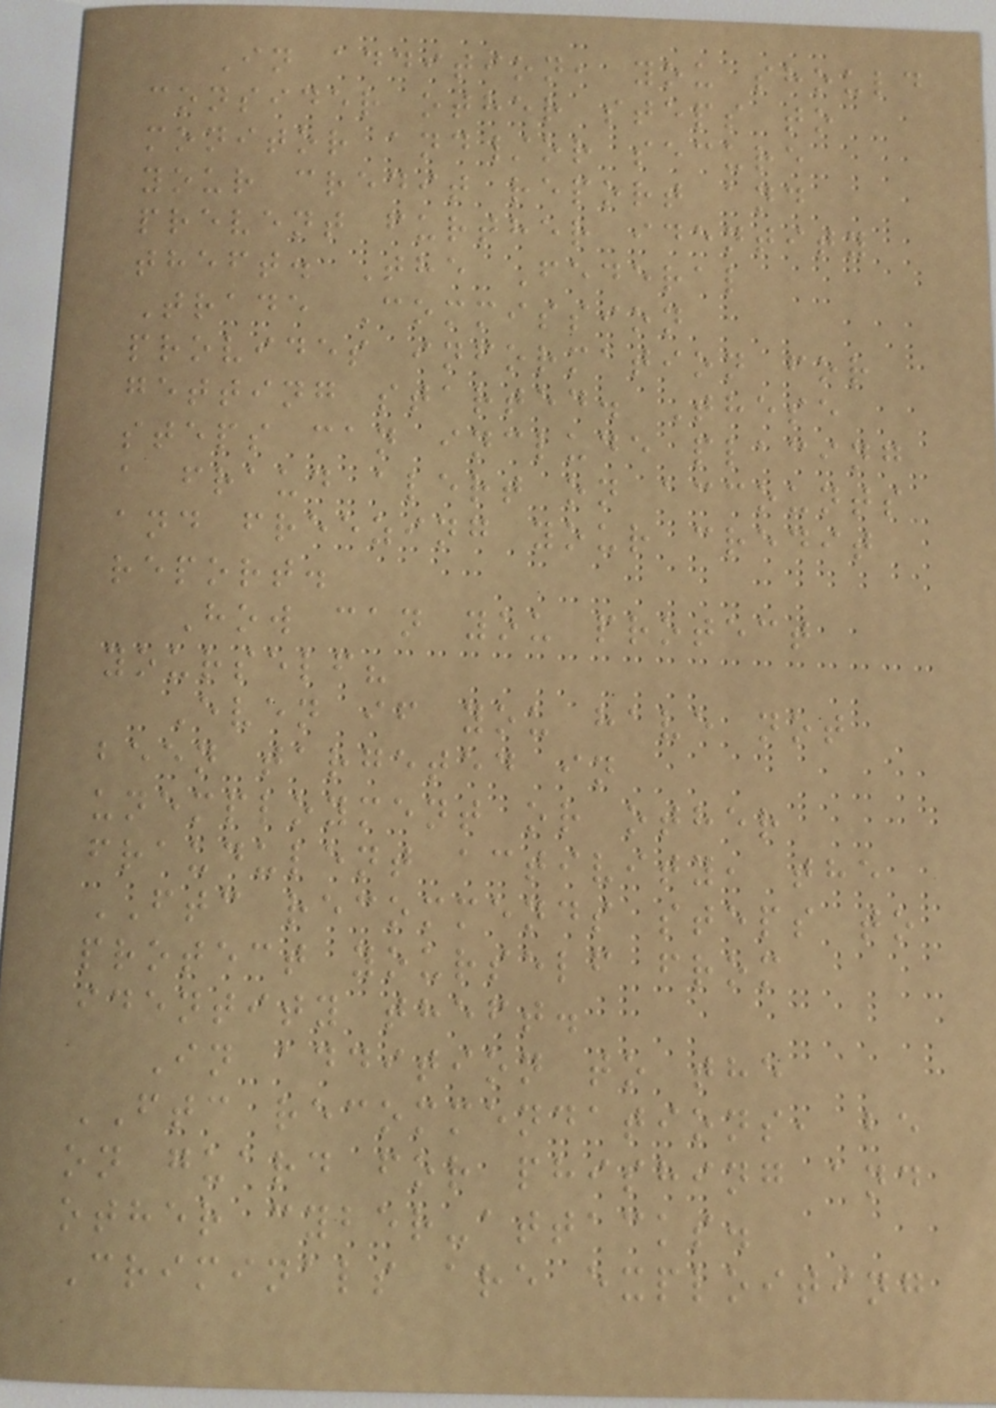In addition, you should
consider other steps to
monitor and/or secure
your credit report and
prevent further identity
theft. The Federal
Trade Commission
provides information for
getting started. These
steps can include placing
a fraud alert on accounts
and freezing your credit
report.
How can you protect
yourself?
Even if you have not
been targeted in
unemployment or other
fraudulent activity, the
FTC recommends steps to
protect yourself from
identity theft.
In addition to the
FTC recommendations, be
on guard for phishing and
other cyber-attacks.
Criminals are exploiting
